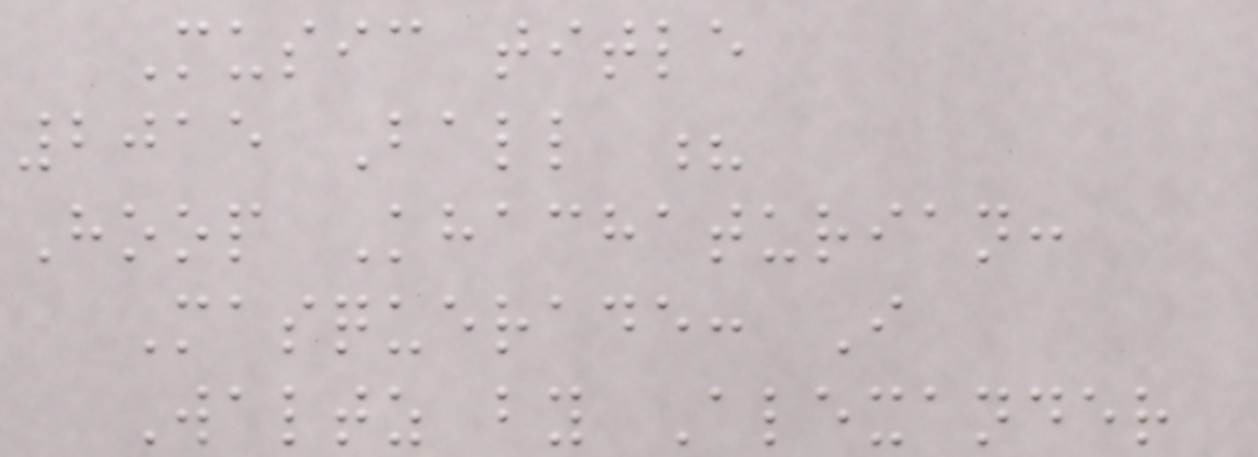Music title
2015 Ball ?
Hoop Khachaturian:
Masquerade: I
Waltz by Alexander
